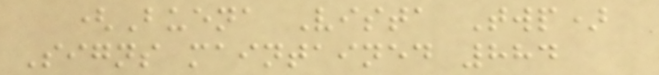(Buena Vista Twp)
Signs maintained 884
